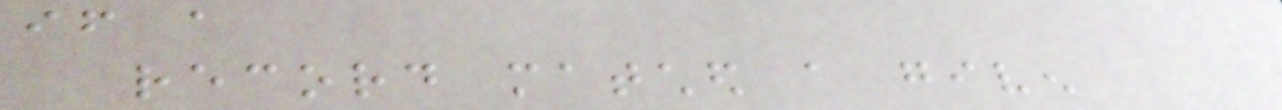if a
record matched a given
